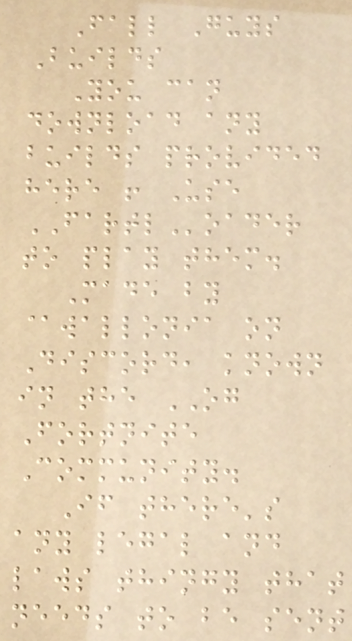Fall Guys
Builds
You can
download any
builds provided
here ! Use
FARTLoader
to play them.
Made by
@wallonia on
Discord, known
in the OG
Fortnite
Community.
If there's
any legal and
laws thingy that
needs to be sent
